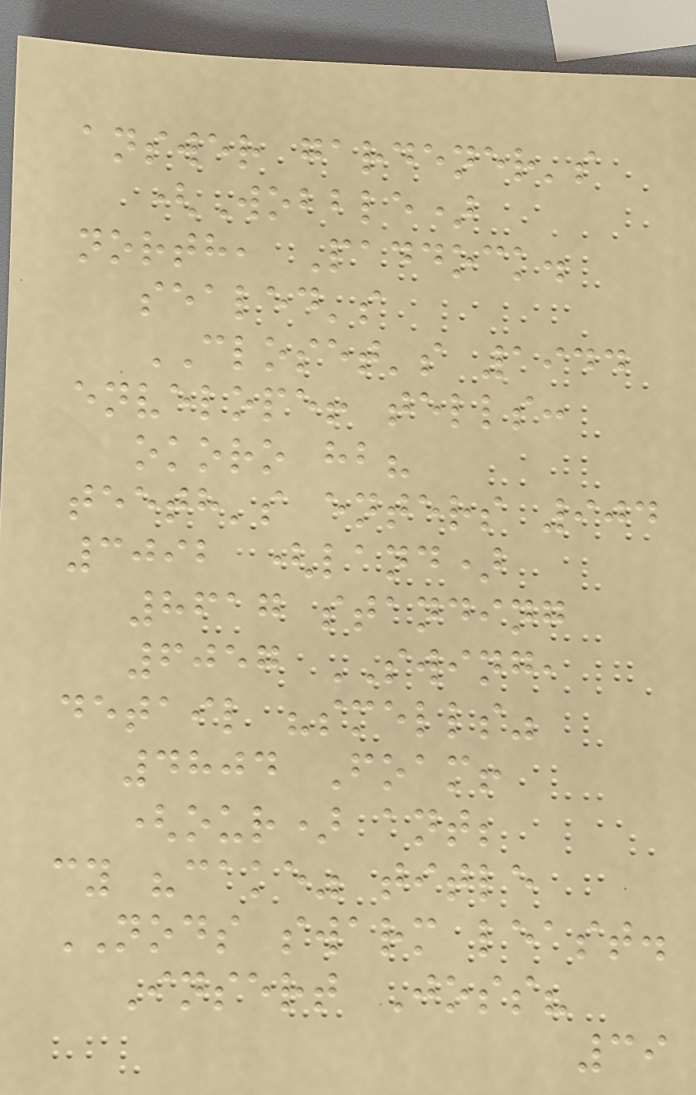answer gardener's
(Wobble)
north, Paddock.
sealed's
CLOSET's 1944
envelope! tells:
okoro hb?
teeth's enters 904
3092 (land)
8617 standing
6057 SWING,
detail "smells"
4804 Foam!
(our) ant;
cy "cake" title
NODS swarm least.
Insert Joss?
39
